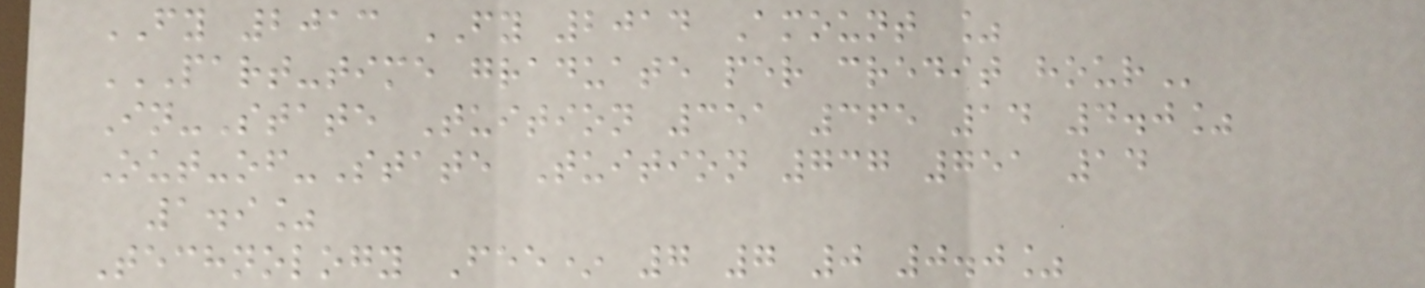FY 2013 FY 2014 Amount %
PART-TIME GRADUATE PER CREDIT HOUR
In-State Tuition 351 365 14 4.0%
Out-of-State Tuition 737 751 14
1.9%
Technology Fee* 7 7 0 0.0%
